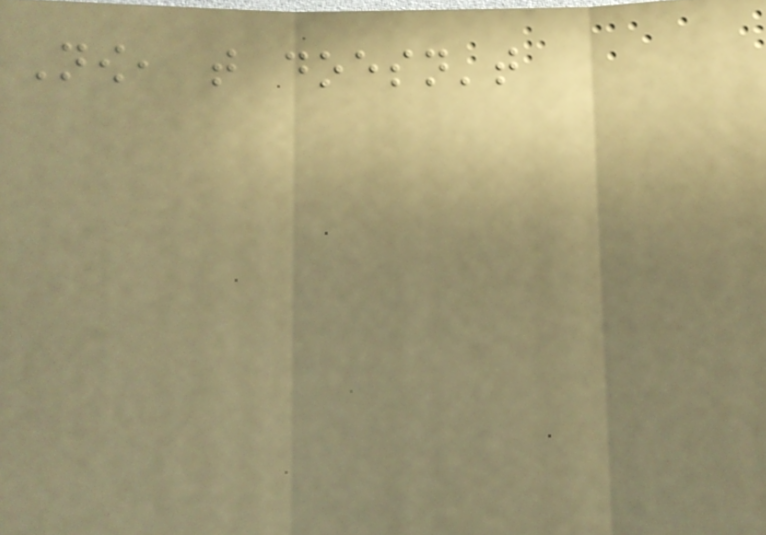Now, that doesn't
